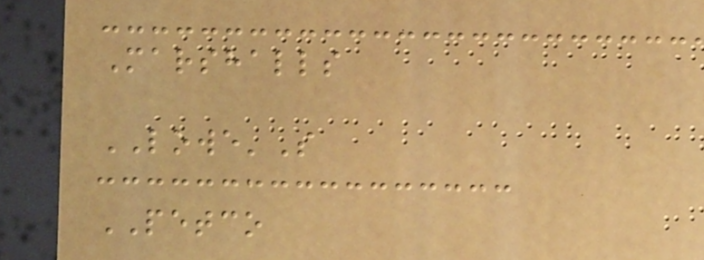Marshalls
LOWE'S
PETCO
